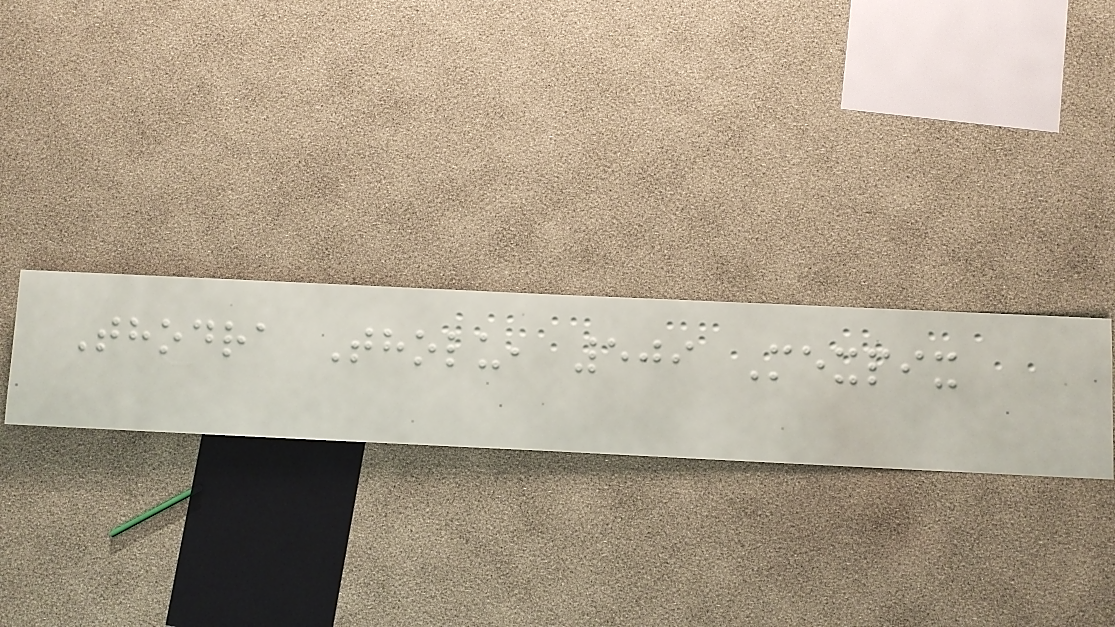Thodra Tholu, 509 Mexpix
